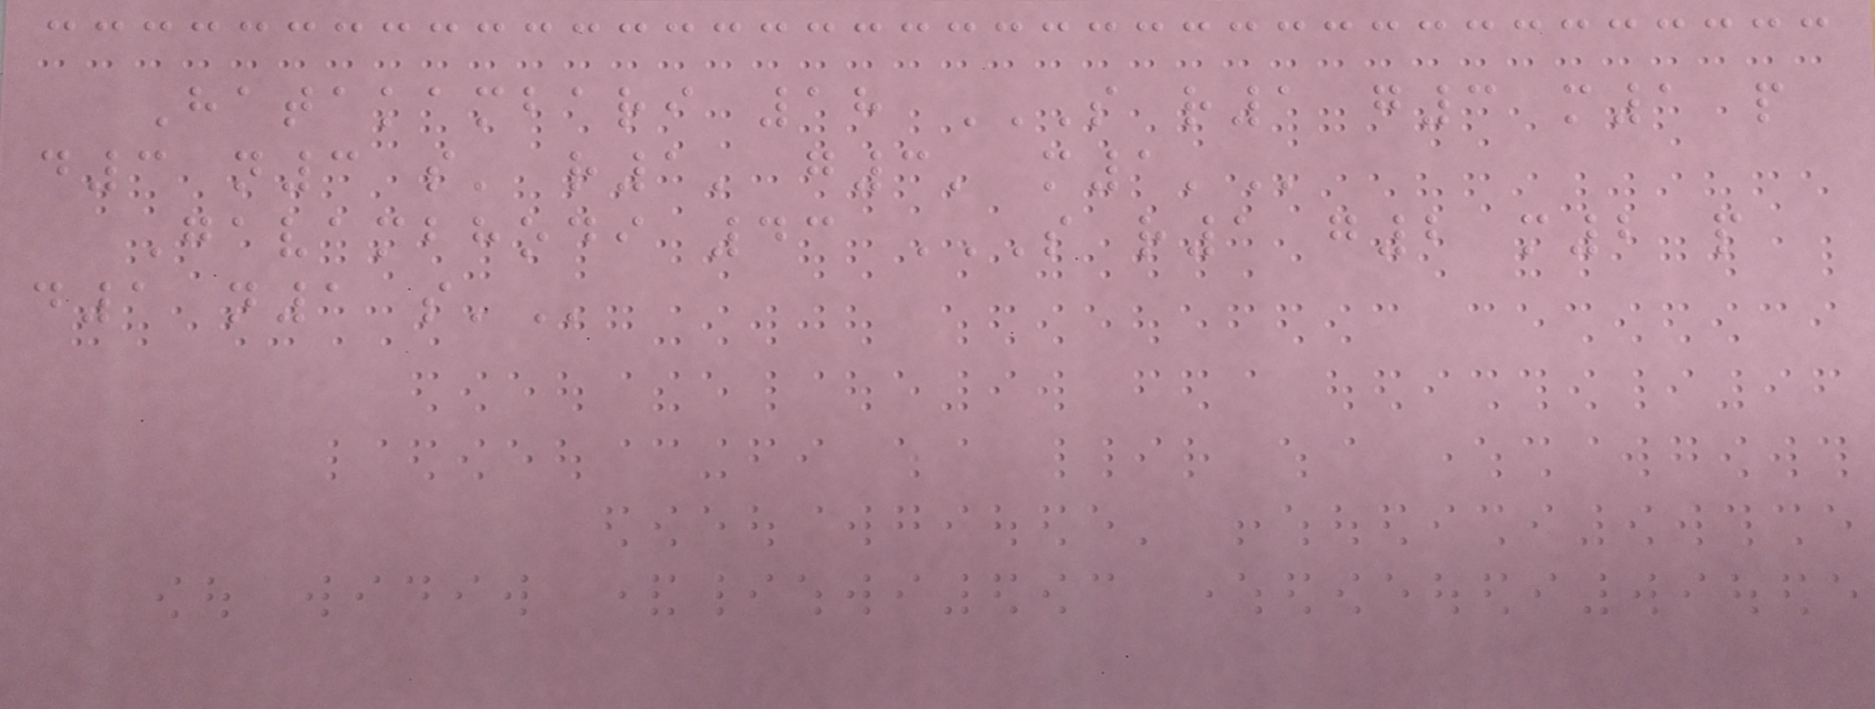Hatakambari 18 S R1 G3 M1 P
D3 N3 S' R1' G3' M1'
Gavambhodi 43 S R1 G2 M2 P
D1 N1 S'
